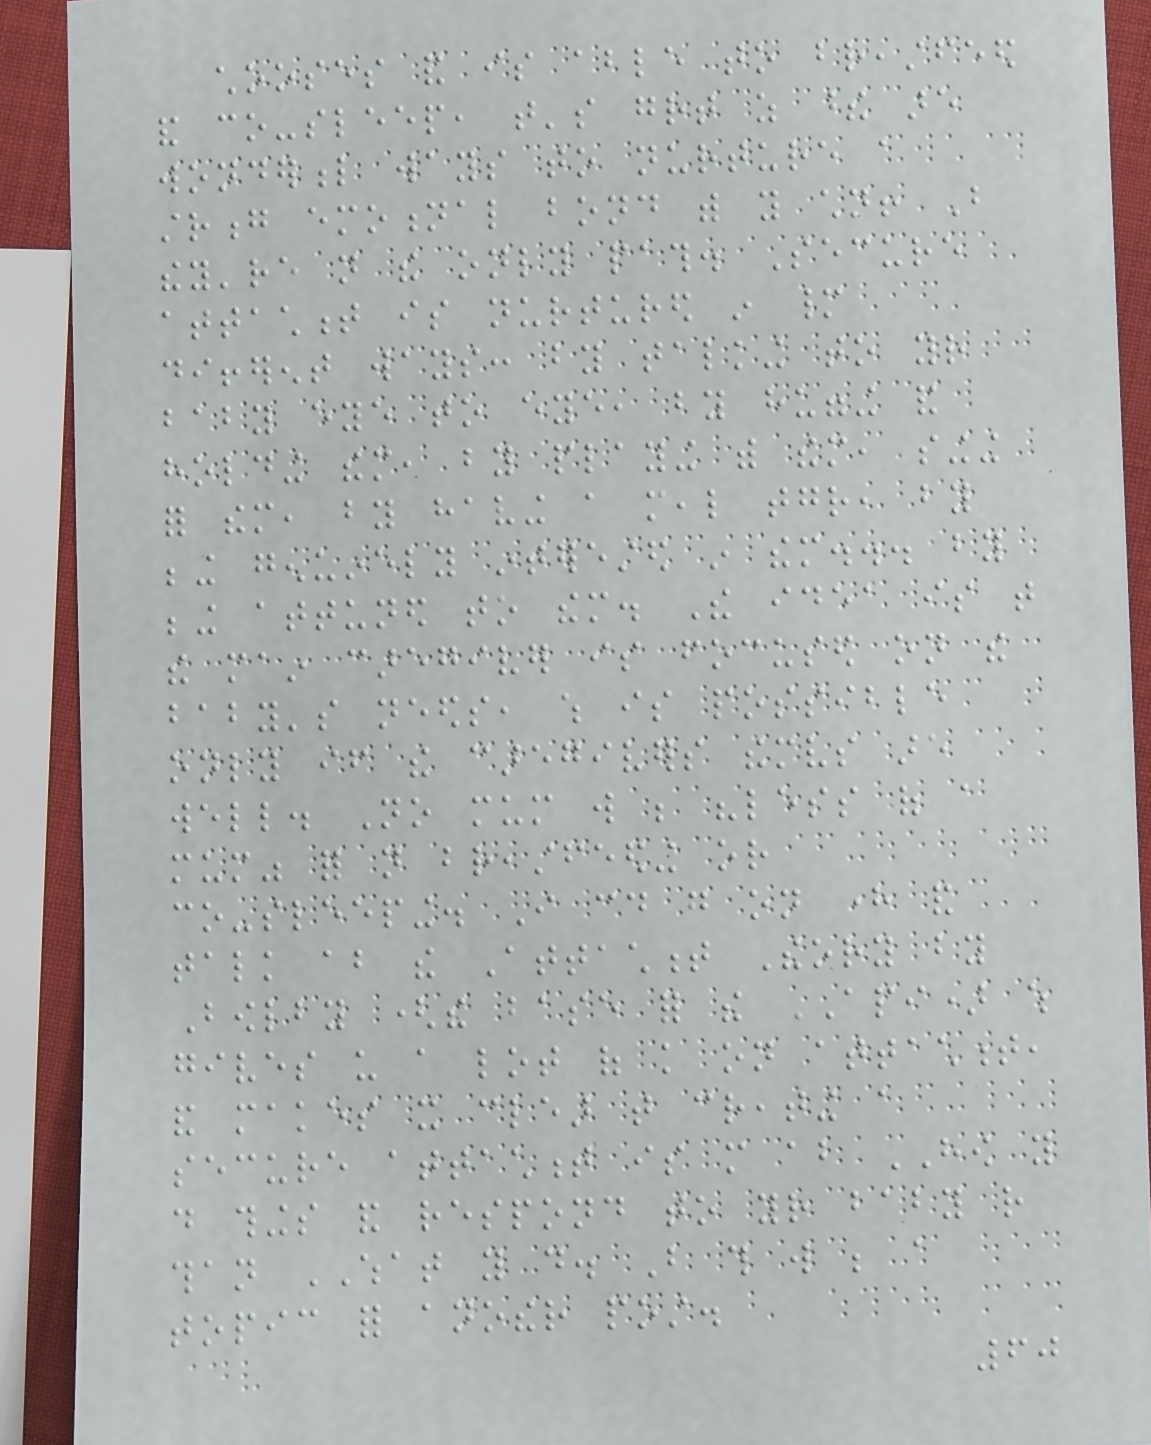chooses and is able to breastfeed
and co-sleep, that's great as these are
wonderful ways to nurture a
strong emotional bond with you children! But
they're not the only path. Secure
attachment is nurtured in many
different ways: by talking to your
baby eye to eye, by hugging and
holding them, by playing with them, singing
for them, by having a meal together, by
being genuinely interested in them... by
being attuned to them. The idea is that
the main caregiver is focused on the
baby's needs, which is possible
only if the caregivers themselves are
well. No mum will be "less of a
mum" for not breastfeeding or
co-sleeping. I could go on here and
talk about the Attachment Theory by
Bowlby (the base for the API) which
gives us a lot of knowledge on attachment,
and makes it clear that creating a
secure attachment is more about HOW you
do things and respond to your baby rather
than WHAT you do. But this will be a
topic for another post.
60
